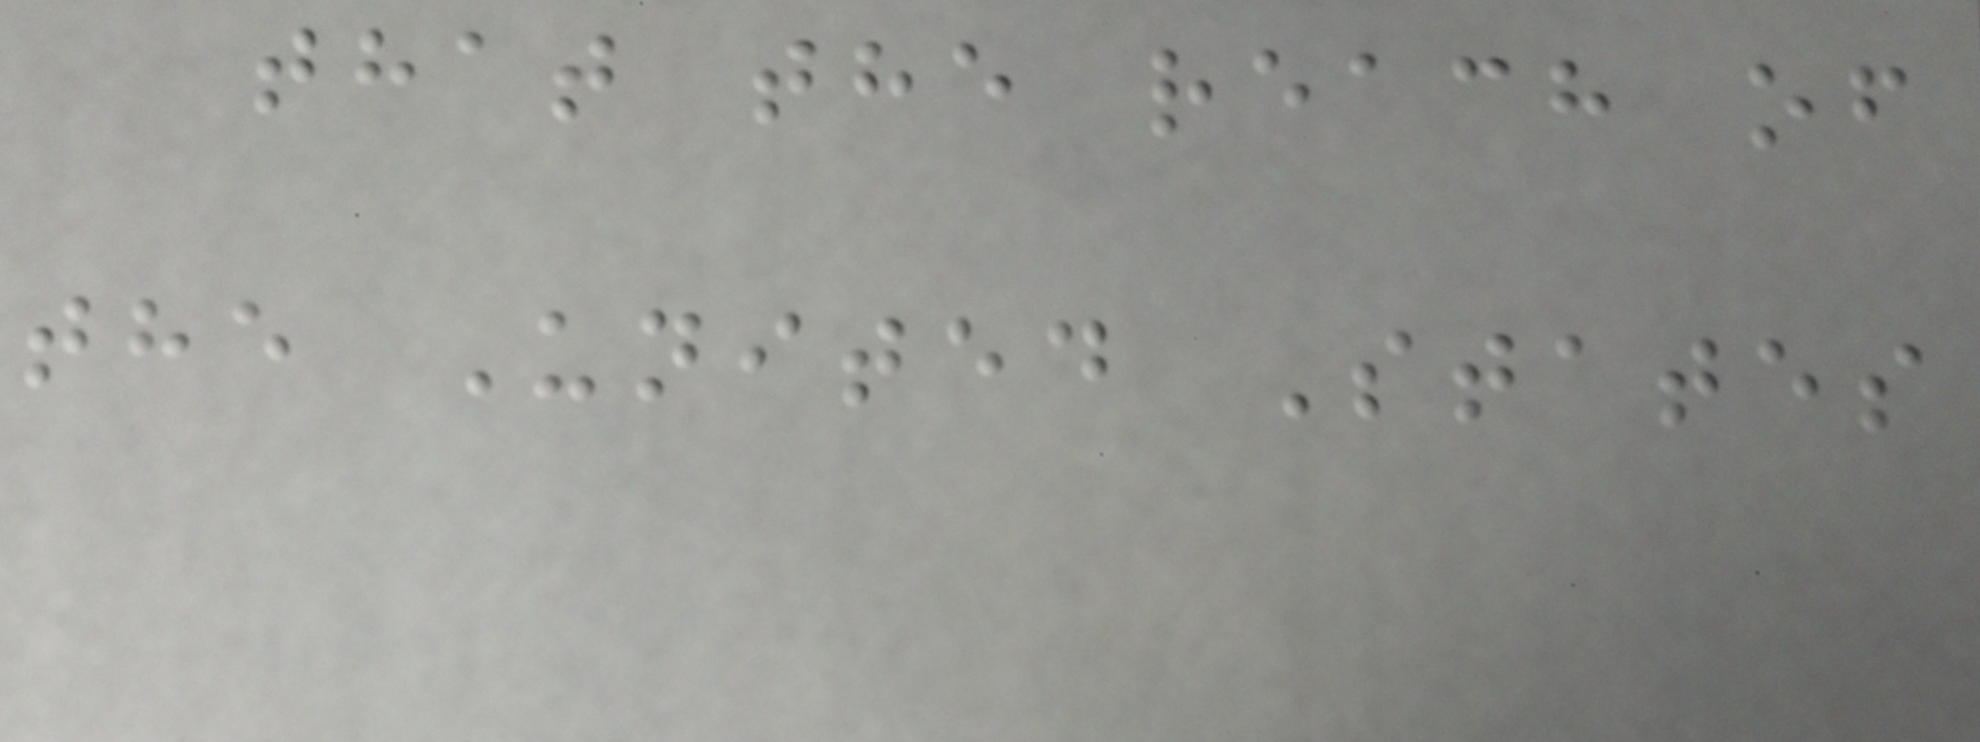that the reach of
the United States
